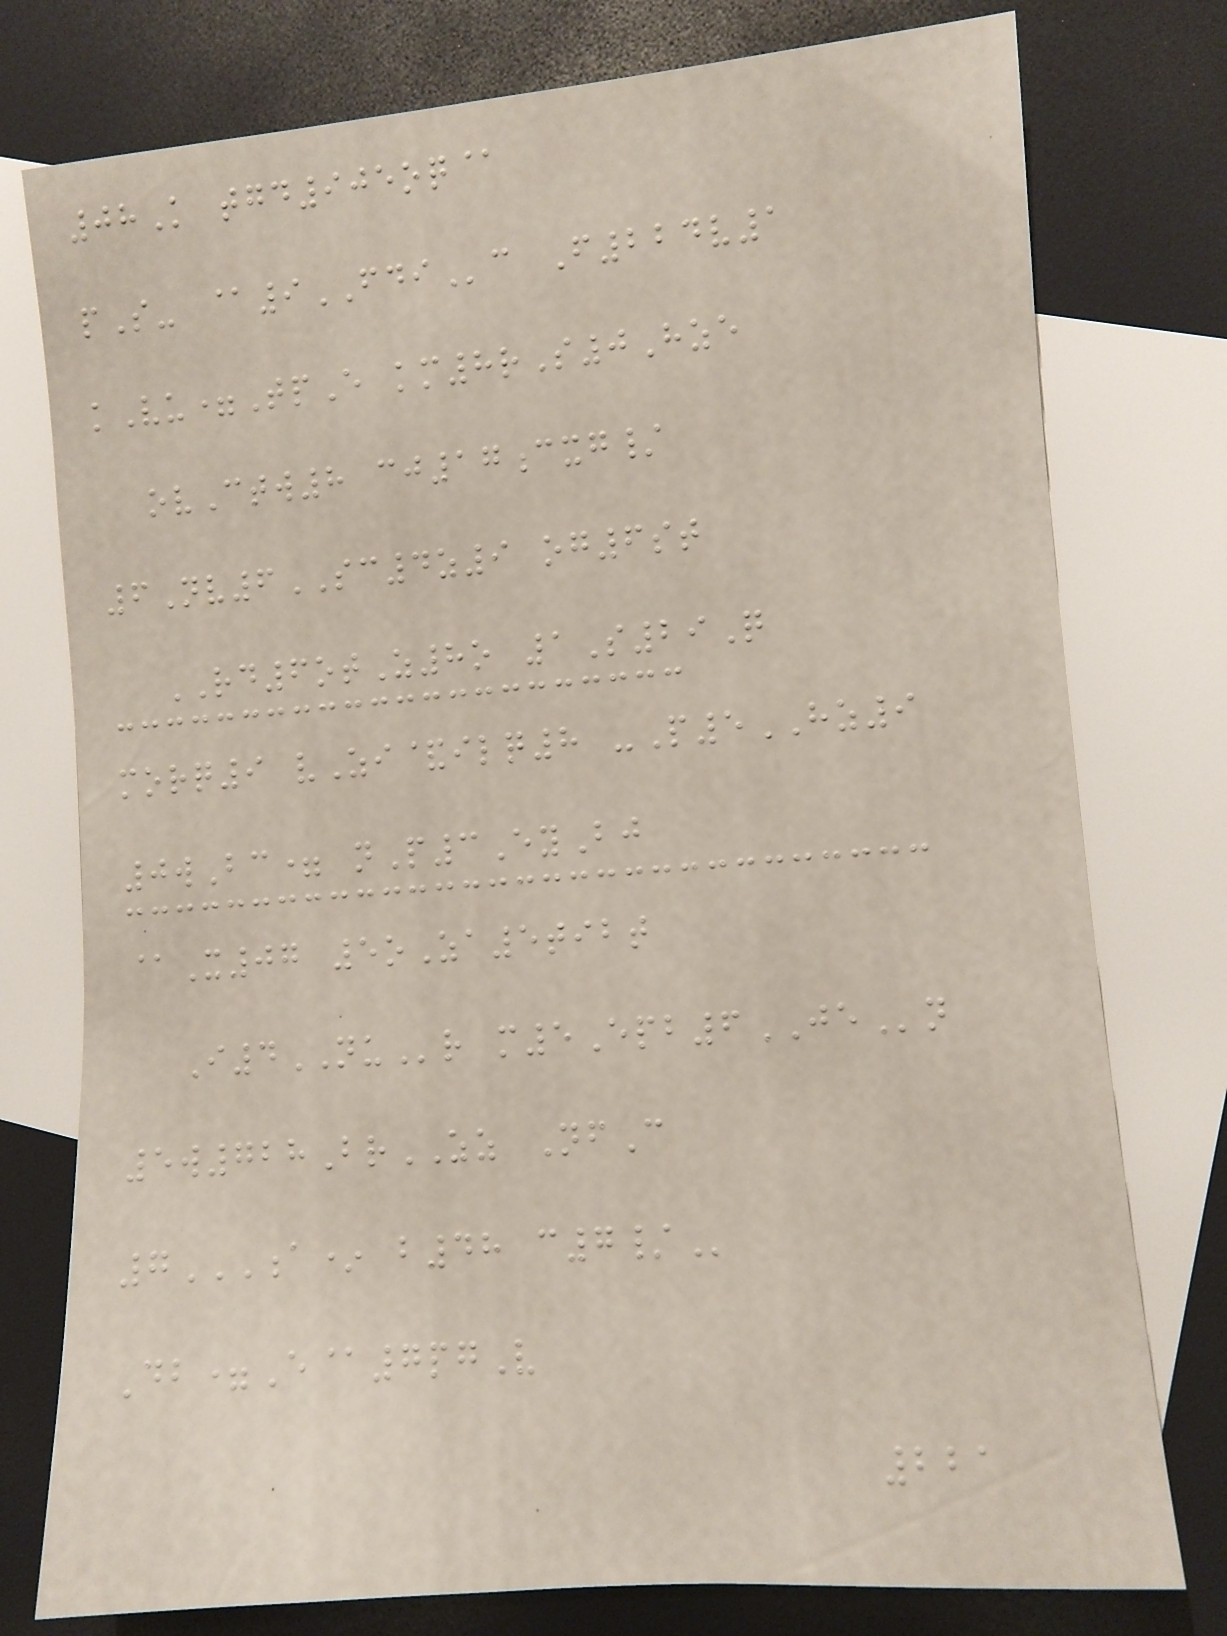08K tgd905oq@
pS- @9FDIc F224v1
kVu=TpE km8rS0Hze
ovCtw8 cj17cxg/
6Nv6SC4z9 og6st
RD6otZ8o 1S29Q
morq9 vZi&ilq8 -P5HZ9
0wBc= nP3EyBj
@X07 5oZa5tibt
I4NUr m5Epb6JEn
5w728BrZZ NfC
7A* B48 C7/
Db=E@7pgV
221
